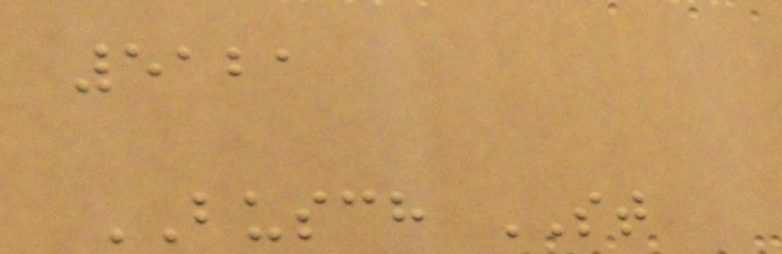5121
BUSCH ST
